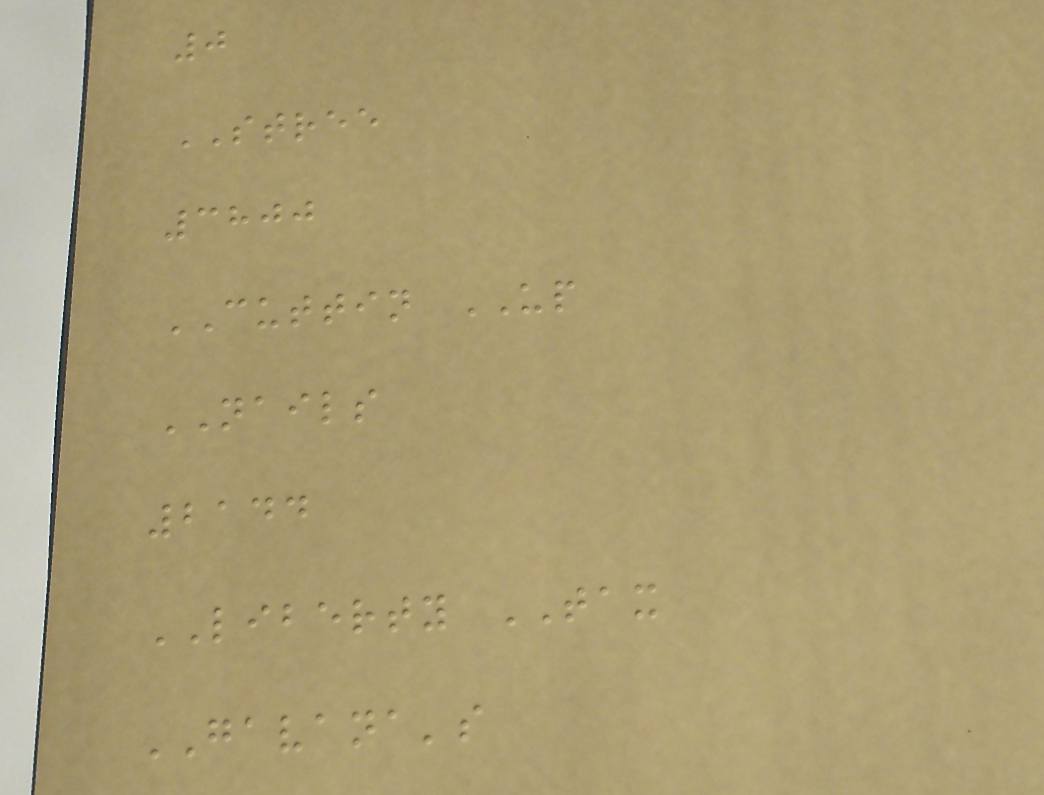0
STREE
3800
CUTTIN UP
NAILS
2144
LIBERTY TAX
GAVANA's
